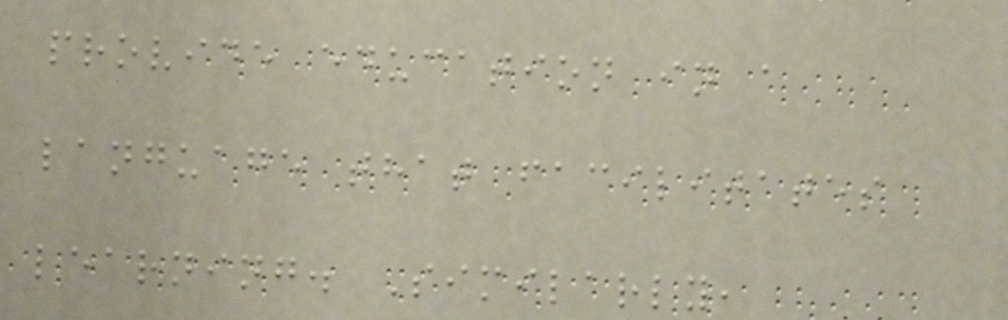provide education in a
language that facilitates
learning. Similarly,
